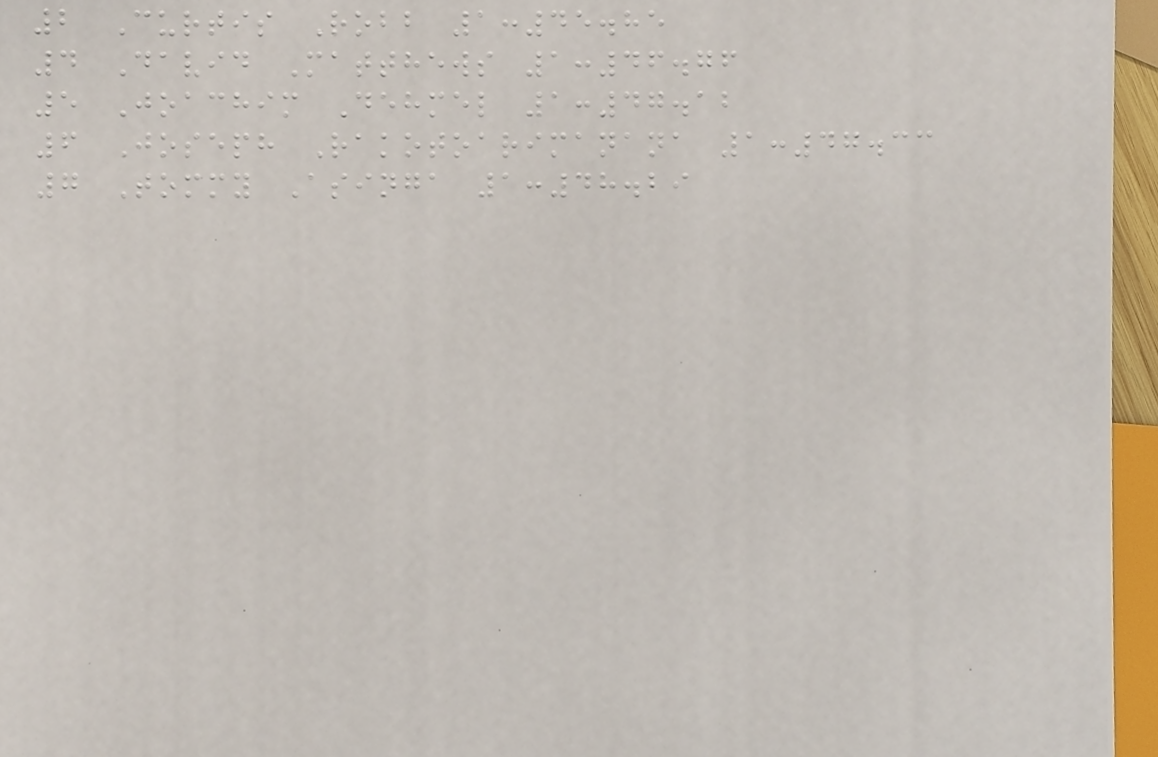2 Curtis Robb 1:45.85
4 David Matthews 1:46.76
5 Joachim Dehmel 1:47.12
6 Joseph Rakotoarimanana 1:47.33
7 Tommy Asinga 1:48.29
